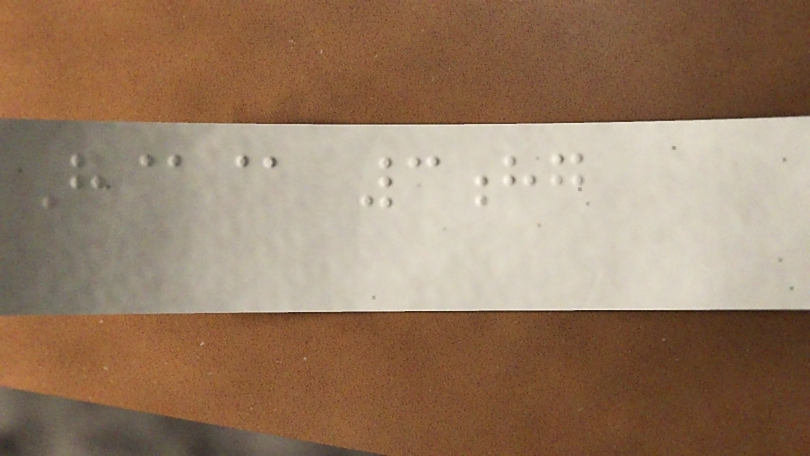H@@ 3hg
